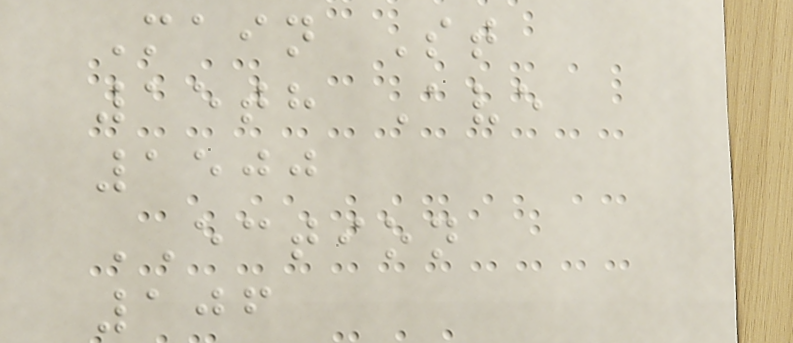Main St
15th Ave
1500
ECTION
106
